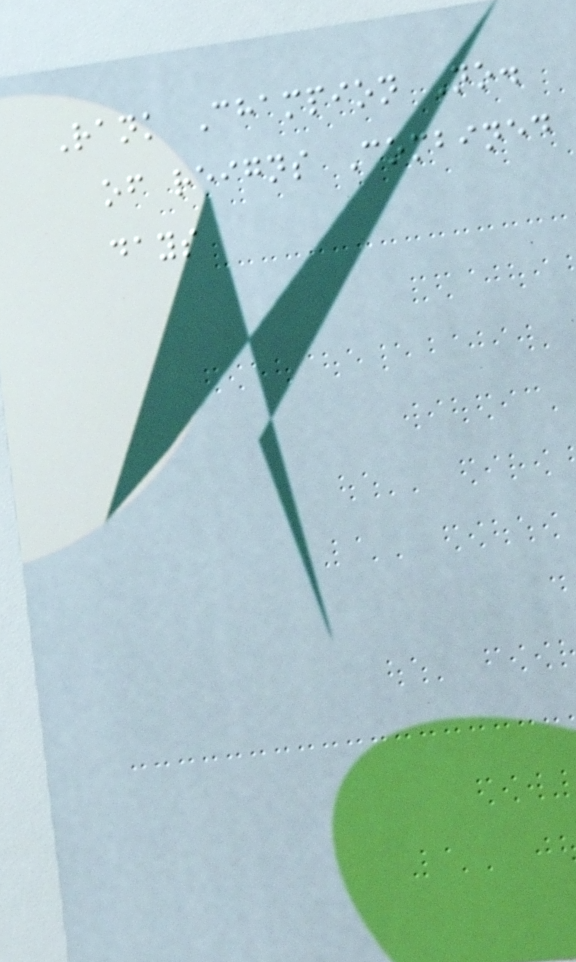Rank Champion No.
of reigns Combined
days
